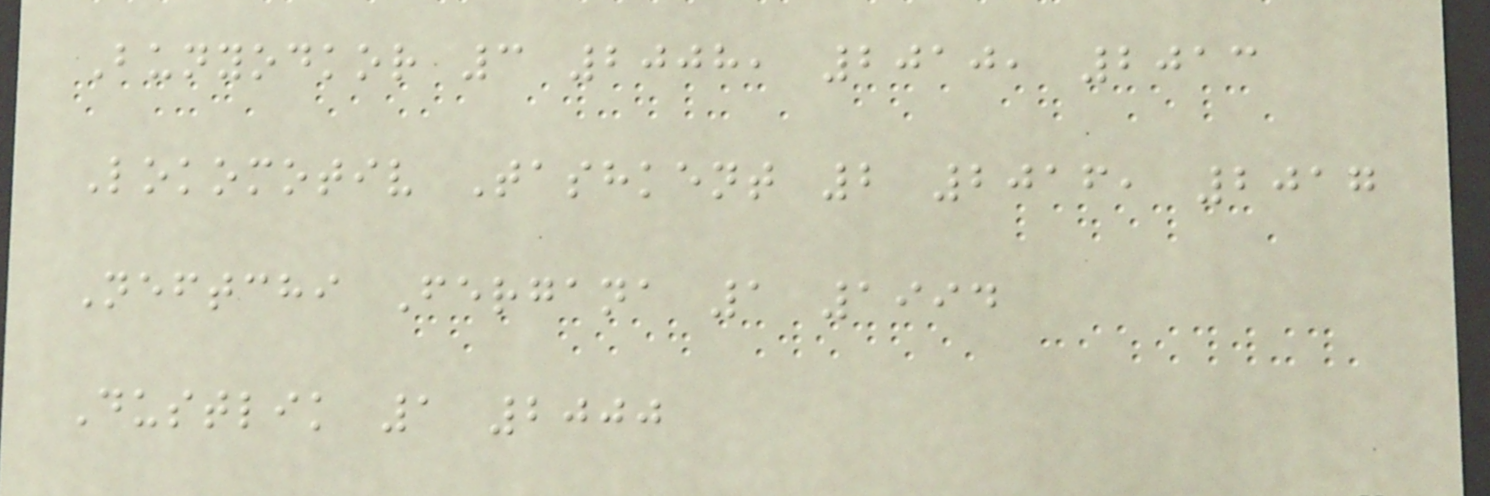Bunyodkor 3 2008, 2010, 2013
Lokomotiv Tashkent 2 2016, 2017
Neftchi Fergana 1 1994
Dustlik 1 2000
